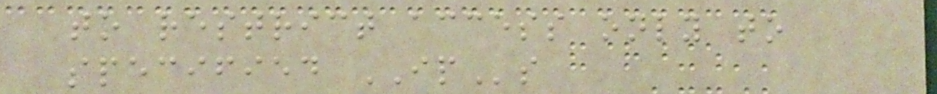to restrict access only to
specified IPs
